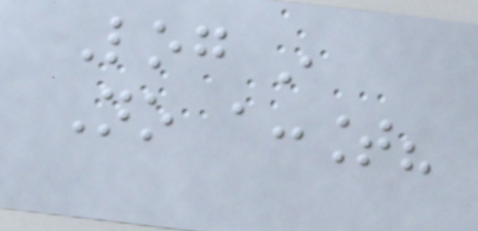Log in
No account?
